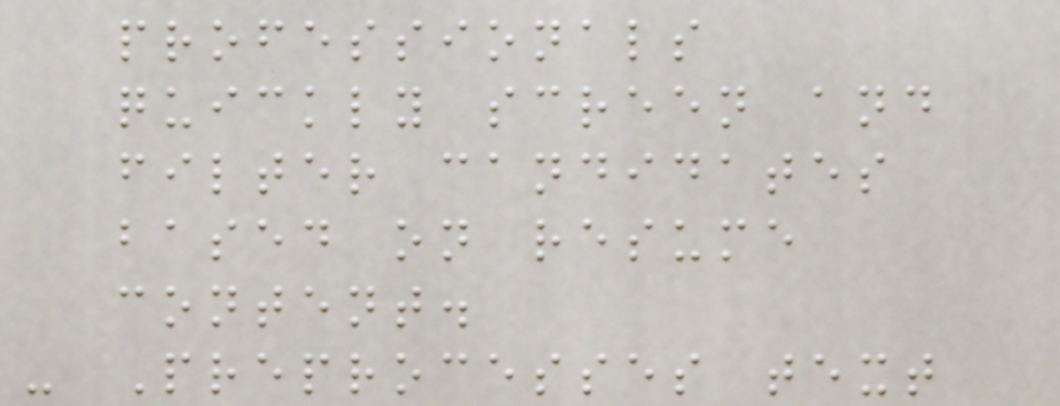professionals
quickly screen and
filter candidates
based on resume
content.
- Preprocesses text
